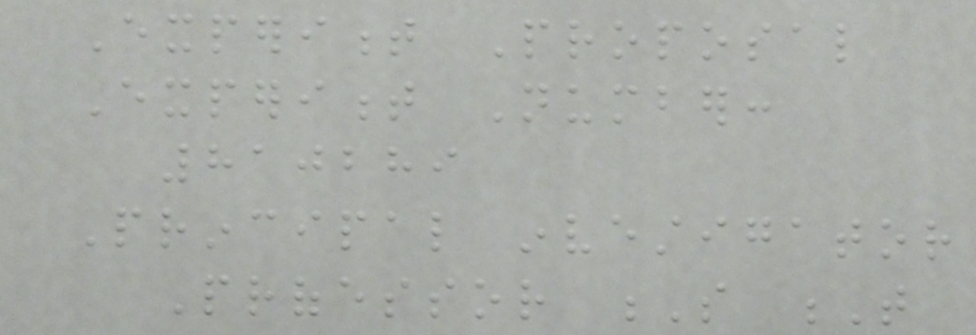Experiment Proposal
Experiment Number:
810289
Principal investigator
Professor S T
